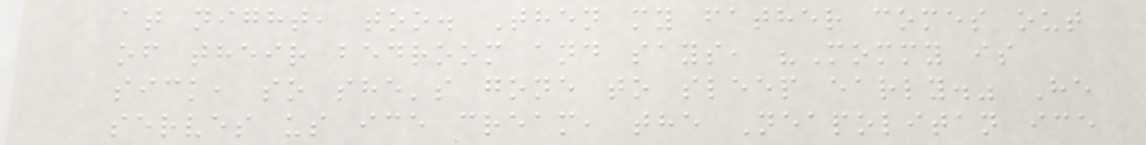at night, too. Then my father comes out
of their bedroom and says, "Mommy is
sick, so she's gone to sleep early." He
serves us ice cream, the Neapolitan ice
